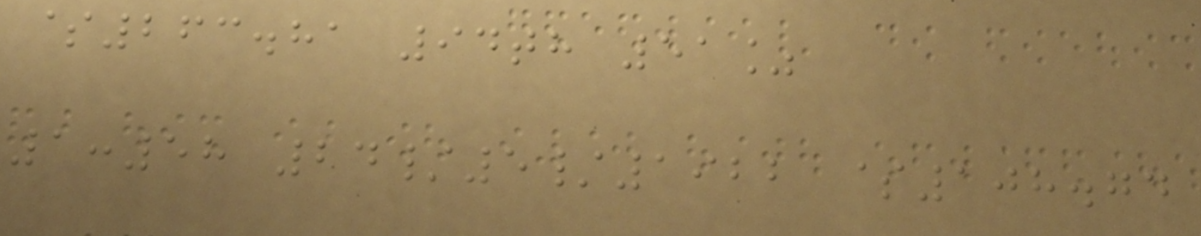$263.81 94th 51%
1:58 24/5/1922 $108.74
